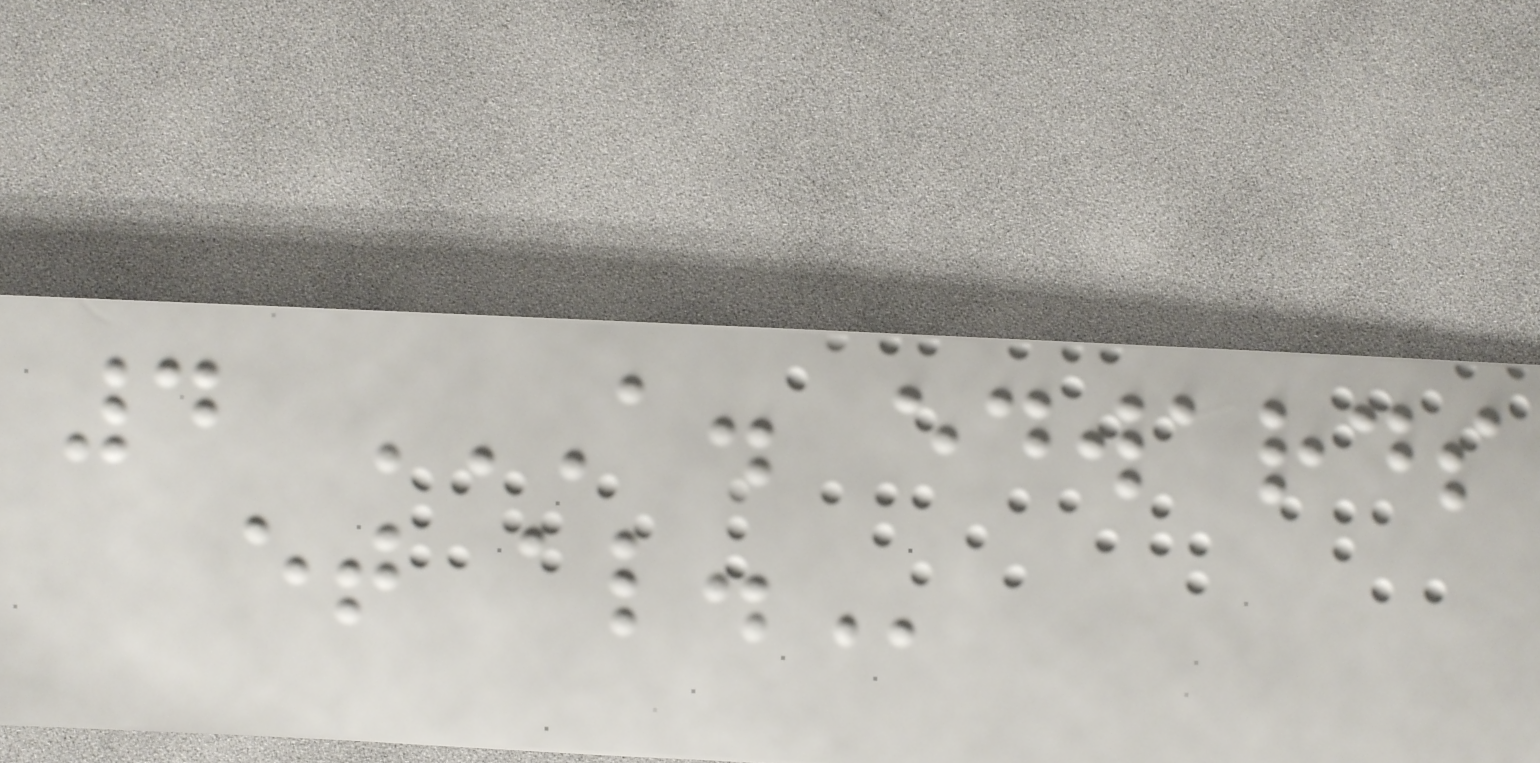4 A. EDWARDS
ET AL.
